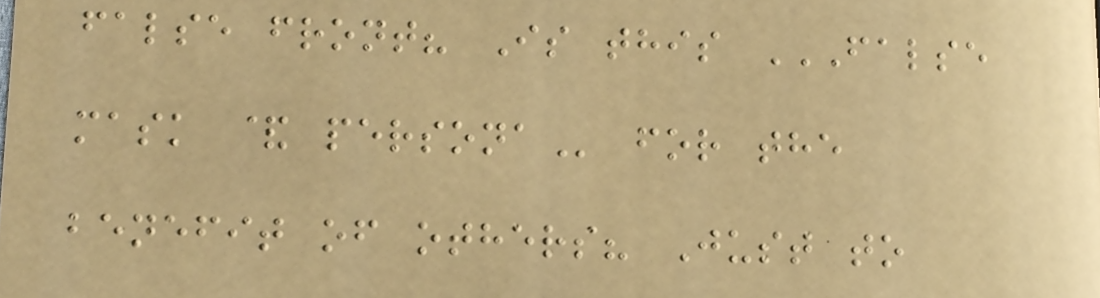false front? Is this FALSE
MASK & PERSONA for the
benefit of others? Just to
